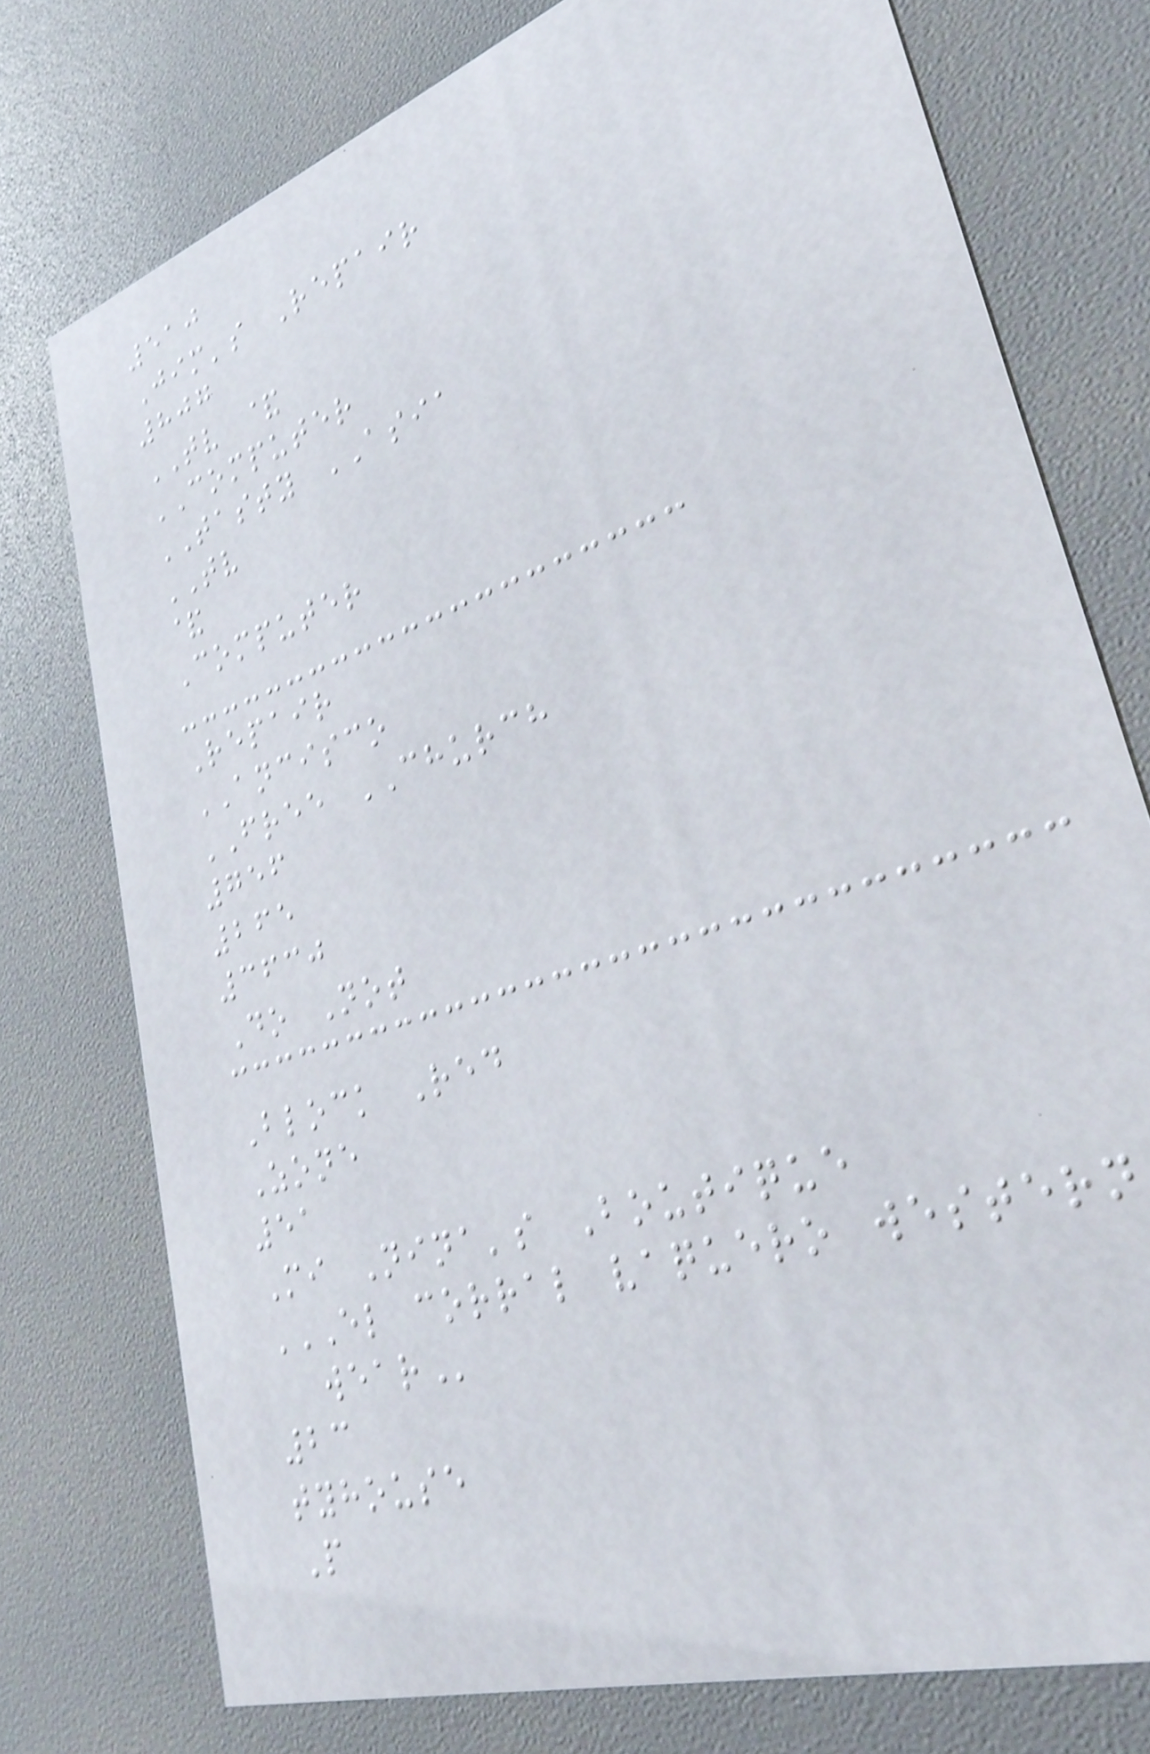510
Jim's Repair
807
TV &
COMPUTER
TASTY ASIA
TV
&
Computer
Repair
ANCISCO
FREE CHURCH
756
265
3630
Do Not
Block Red
Zone
51
Mi Nina's Boutique
EL CORRAL VAQUERO WESTERN
WEAR
23
tyhouse
P
